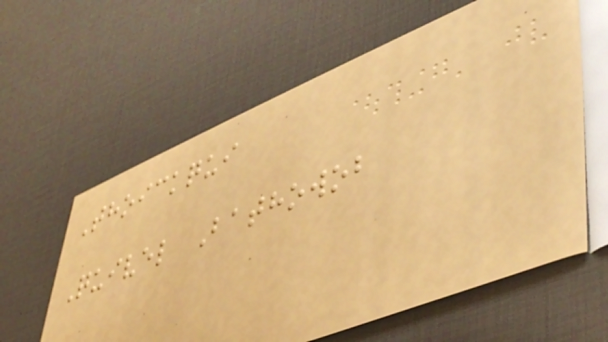Thoickqui
Quivel Bathowob
